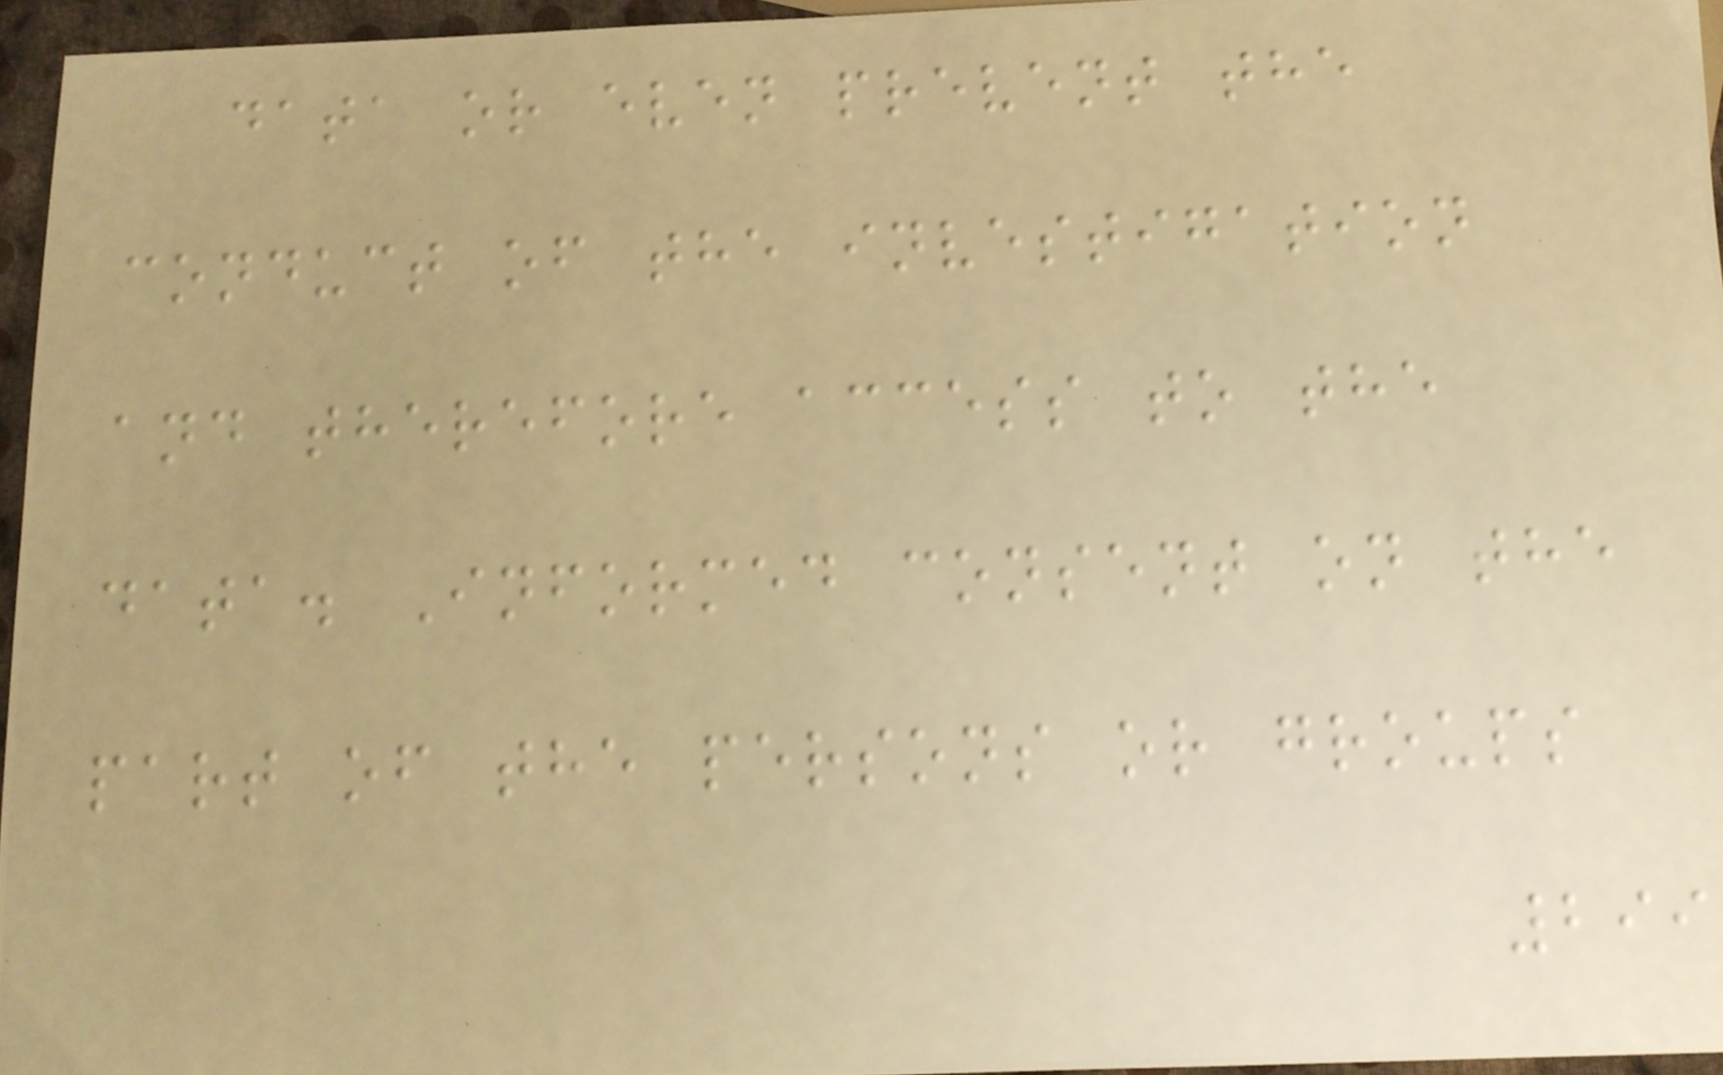data or even prevent the
conduct of the investigation
and therefore access to the
data. Informed consent on the
part of the persons or groups
299
